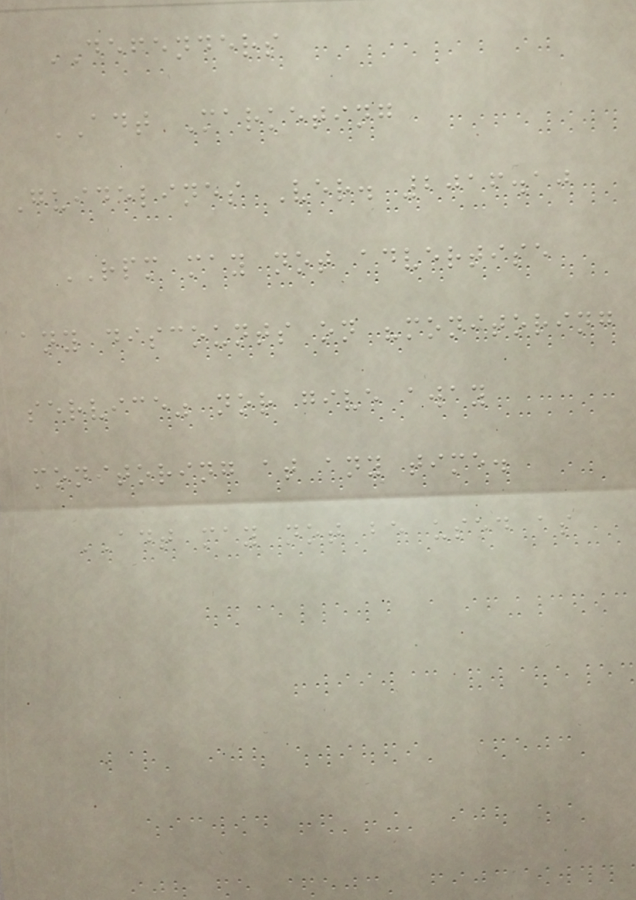DEFENDERS
ADT Marketing
Guidelines Ver. 2016.10
RPM may not advertise
any discounts on "monitoring
service" nor give away
monitoring at any time.
ADT may not be used as
